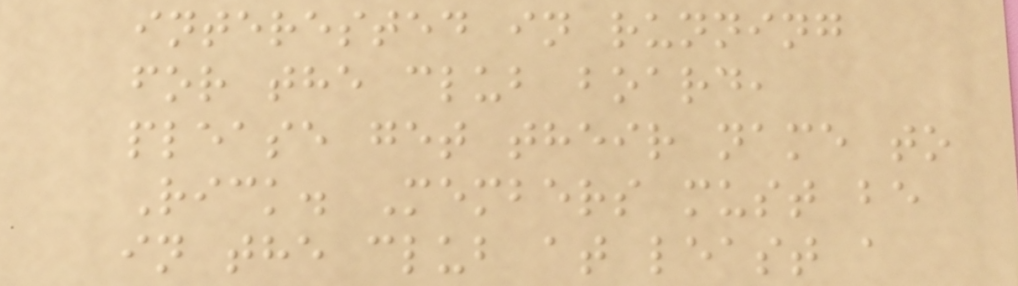interested in running
for the club board,
please get their name to
Rick. Members must be
in the club at least a
